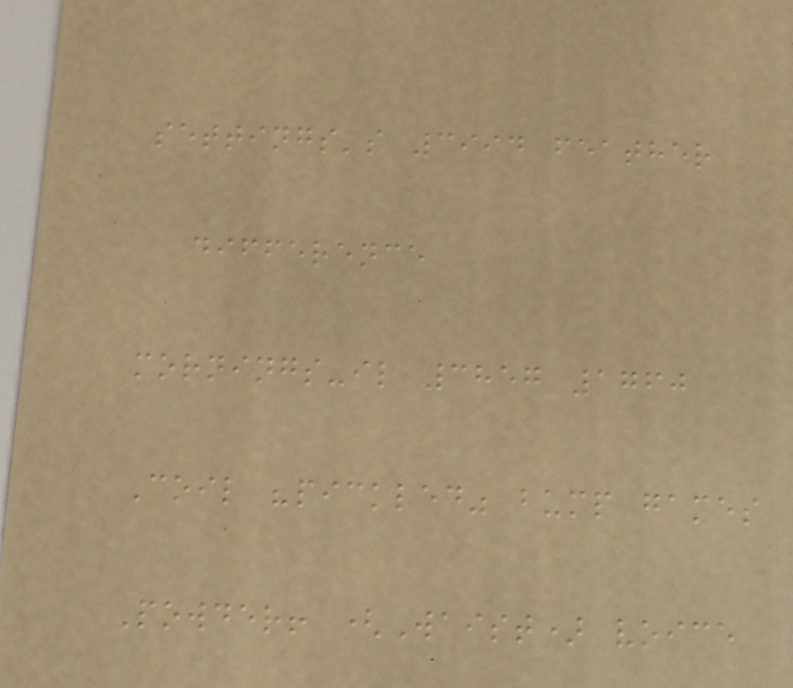settings's 3994 feather
difference
mornings-il 3857 1760
Coil "pickled" bump games
Powder! (Waist) voice
